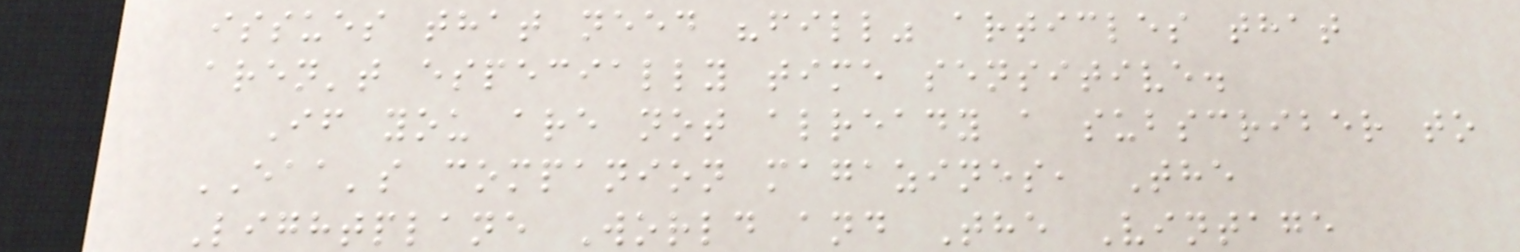issues that need "fill" articles that
aren't especially time sensitive.
If you are not already a subscriber to
EAA's companion magazines, The
Lightplane World and The Vintage
